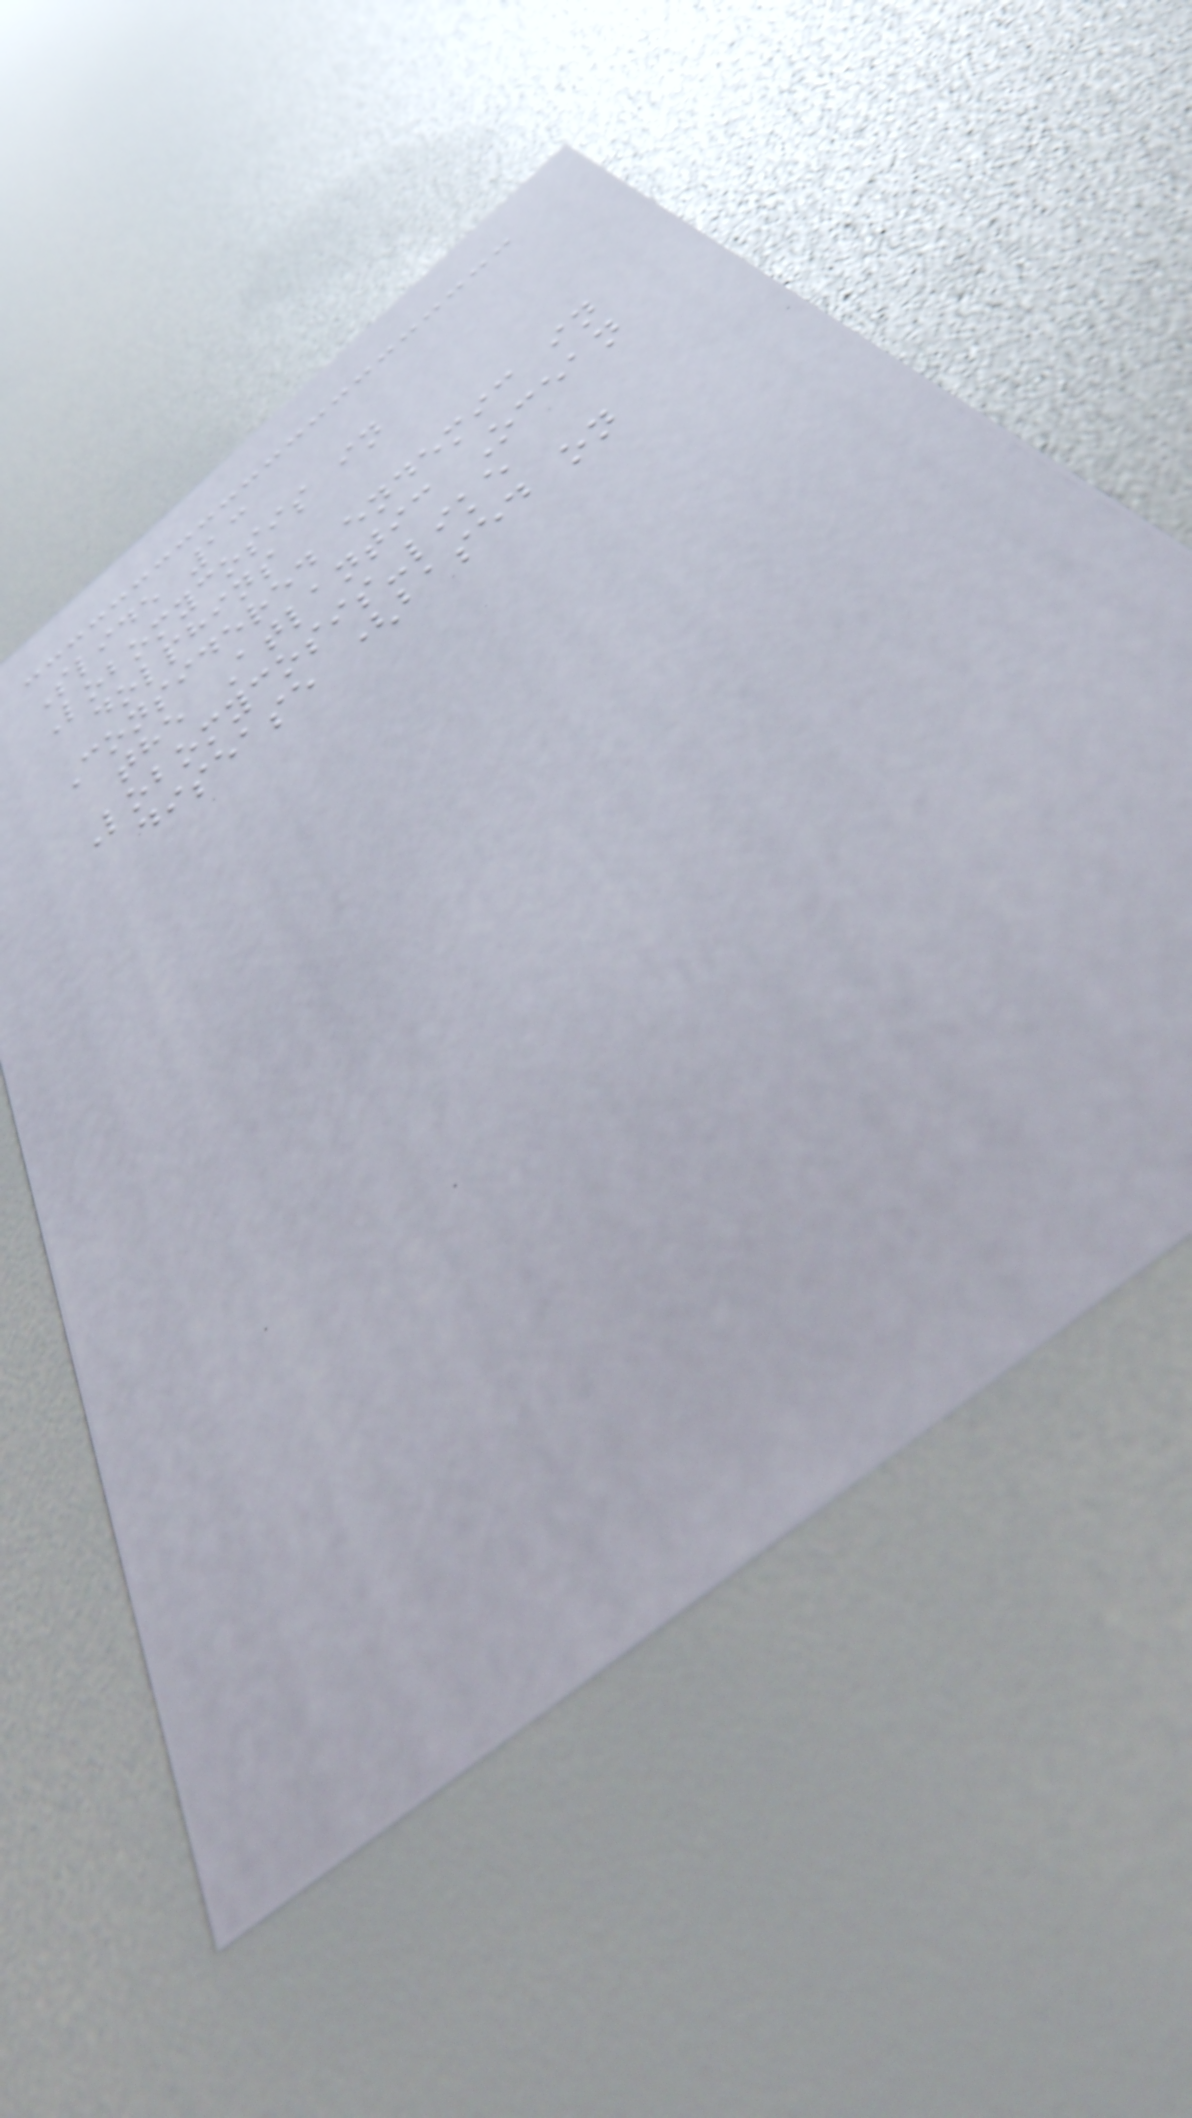Slide 13
Lobomycosis in
dolphins
Considered endemic in
the Atlantic Ocean
Lobomycosis-like
disease (based on
